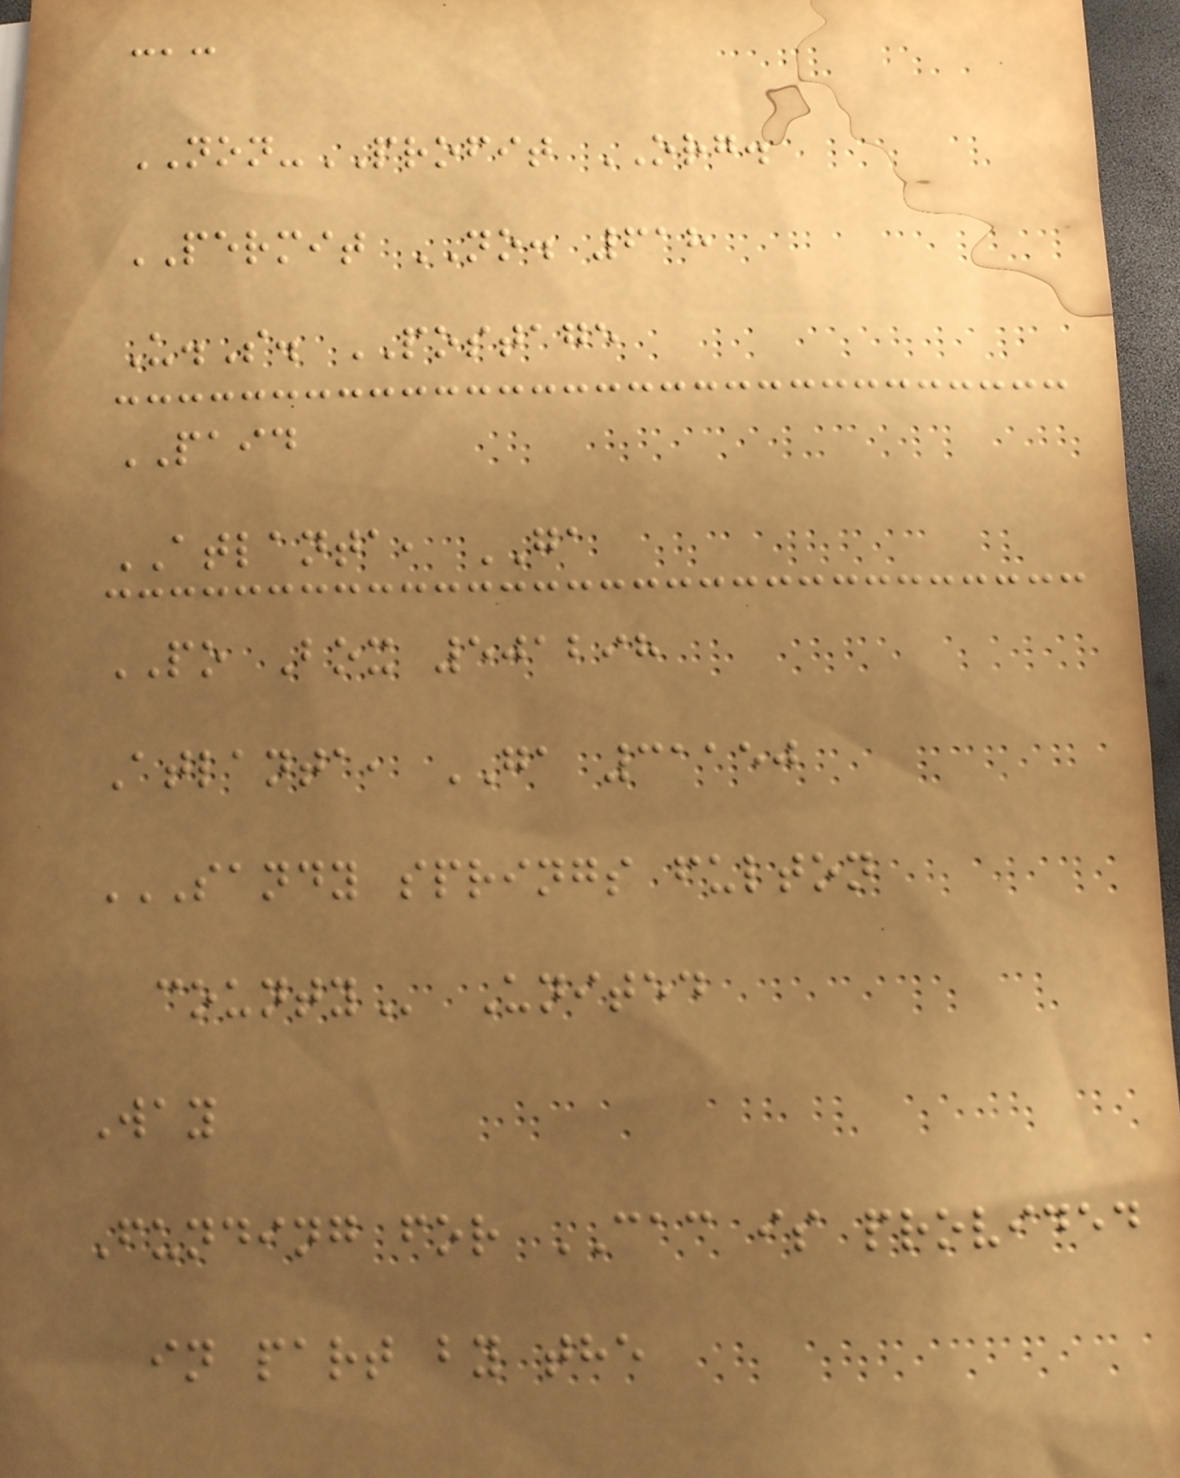cac
NON-PROFIT ORG.
PERMIT NO. 618
U.S. POSTAGE
PAID
ATLANTA, GA
PO Box 501298
Atlanta, GA 31150
SANDY SPRINGS FULTON
COUNTY United
Way
Funding for CAC is provided
in part by the
